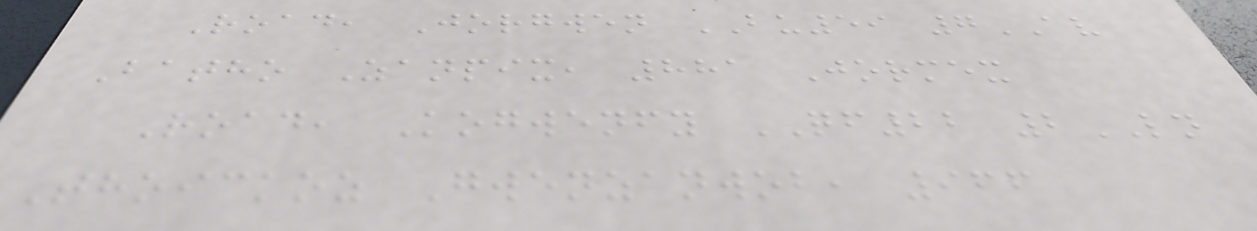Road, Jorgwen BU59 7AV
Batho Zanpix, 881 Jormex
Road, Kogwenfy QF22 2LN
Thoickoz Gwenzanwob, 966
